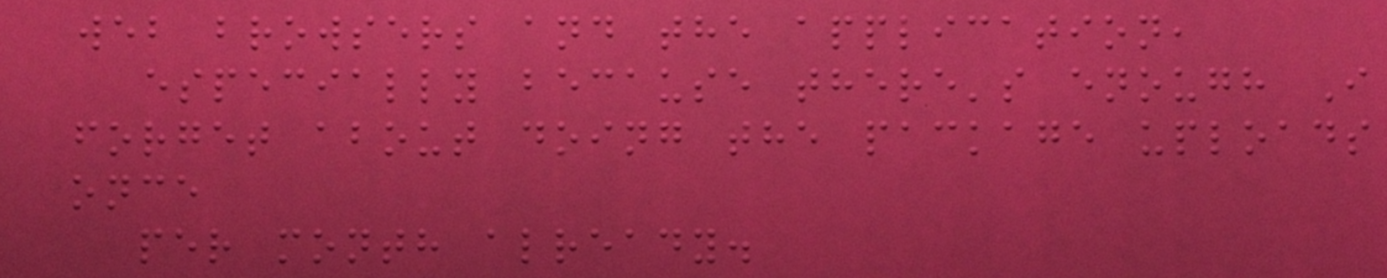web browsers and the application,
especially because there's enough I
forget about doing the package uploads
once
per month already.
